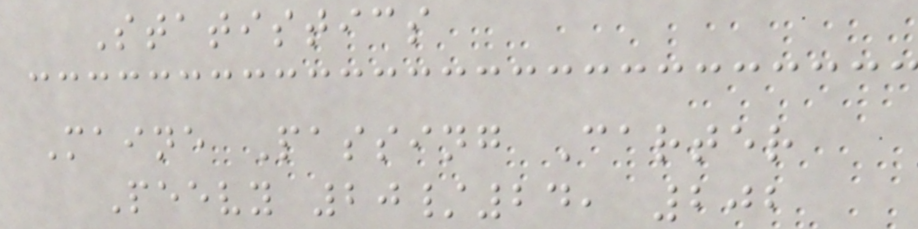Statistics
Maine Passing Carter
Peevy 20/24, 202
